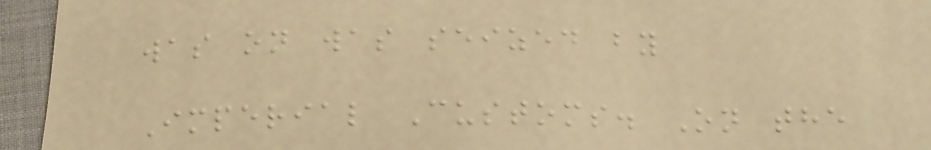was on was seized by
Imperial Customs. On the
